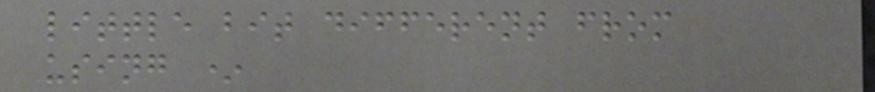little bit different from
using *
